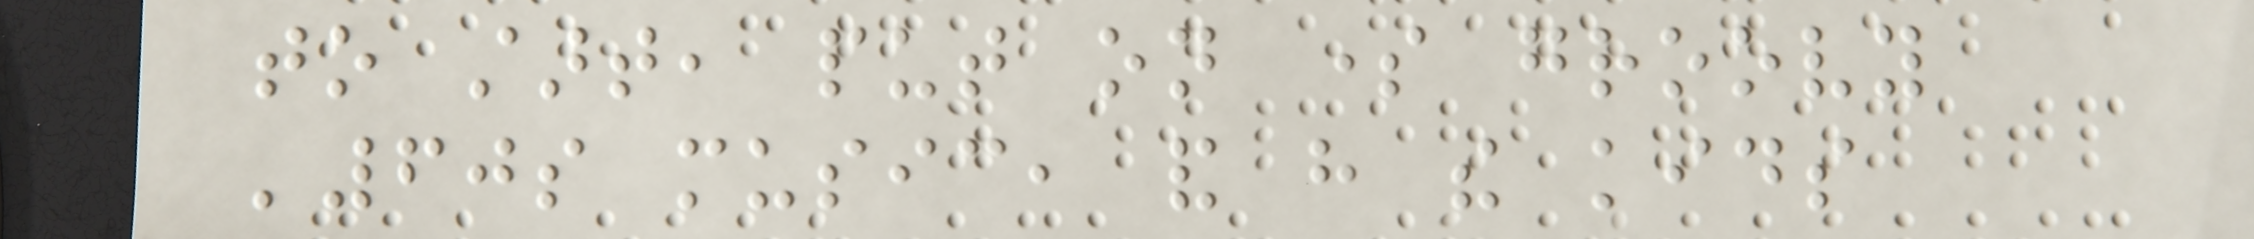to start, put on some groovy
'60s music, and have the kids
